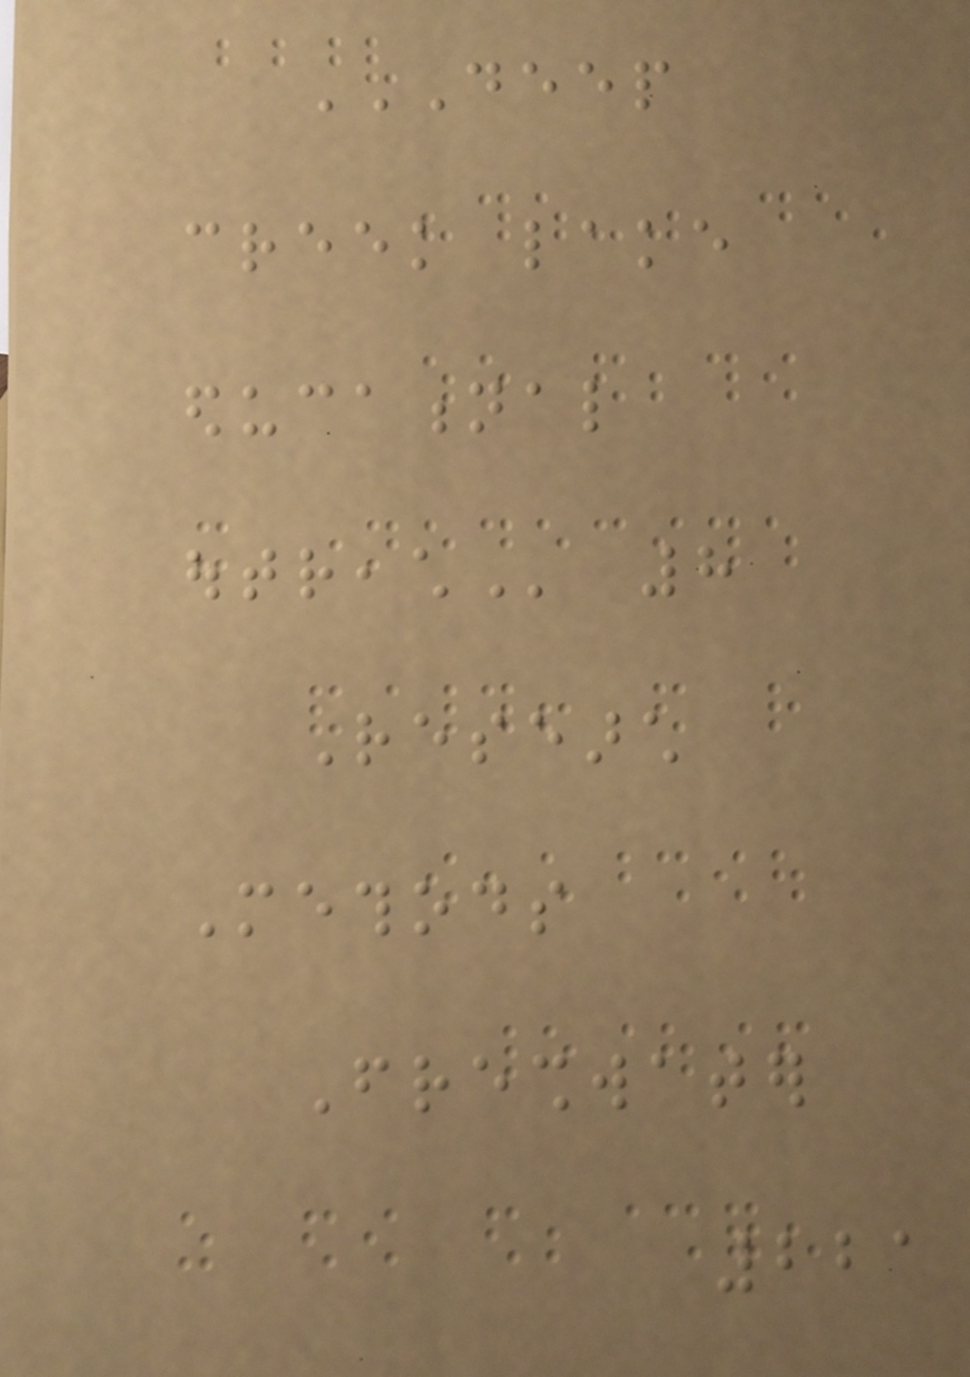DEEP
CREEK LAKE
EDUCATIONAL
OUTREACH 8
Research
Methods
Freshwater
221
